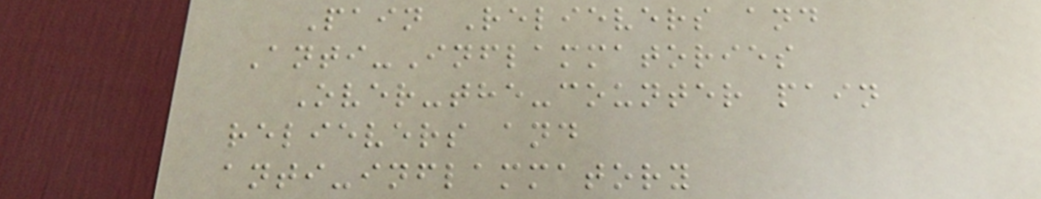Pain Relievers and
Anti-Inflammatories
Over-the-counter pain
relievers and
anti-inflammatory
